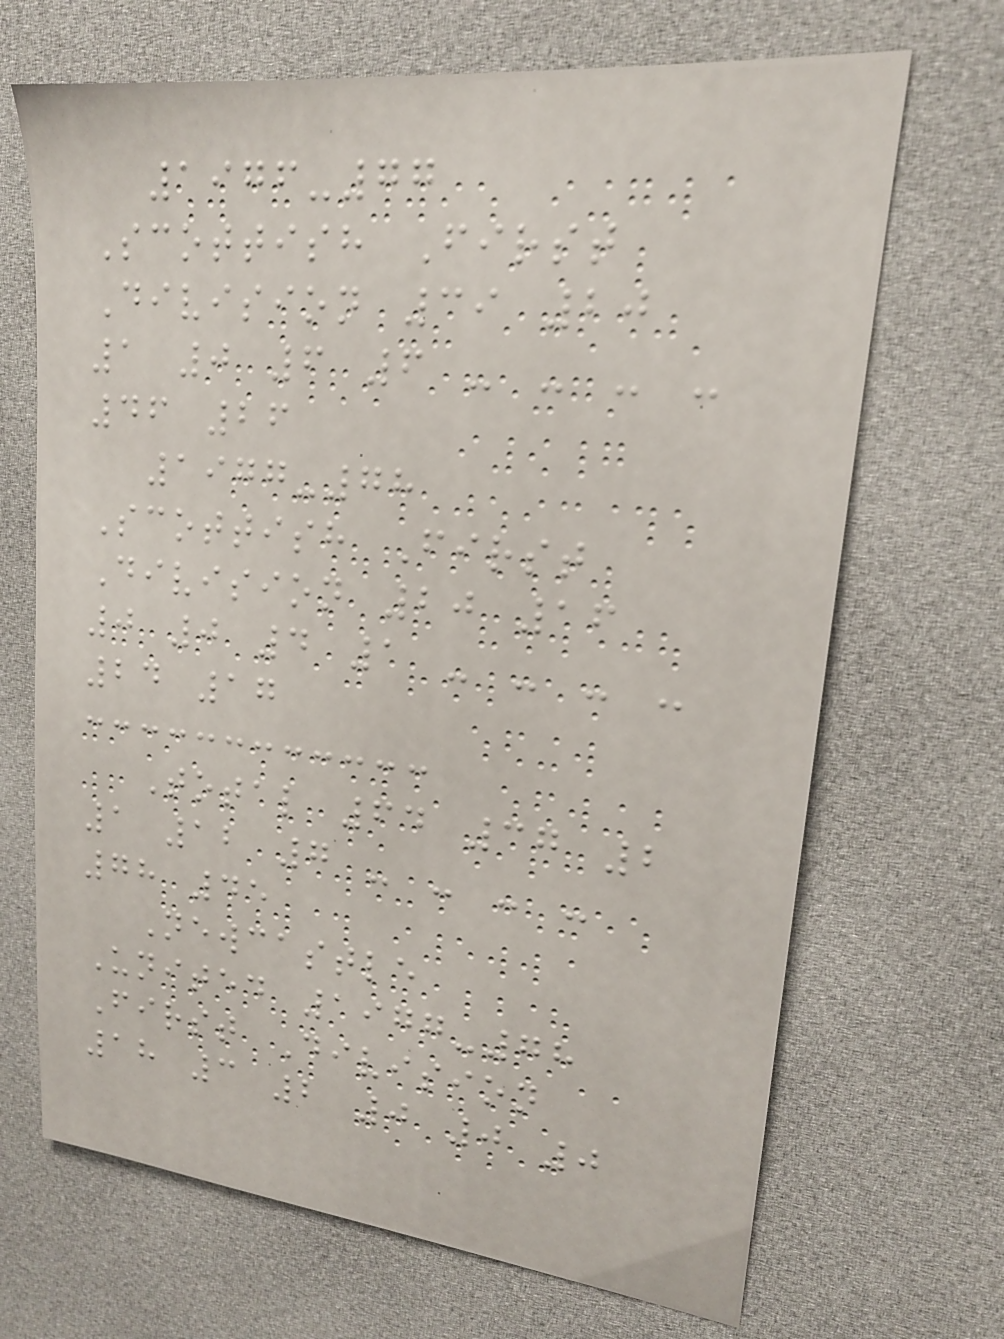1976-77
Scottish First
Division 39 20
1 0 6 6 - - - -
46 26
1977-78
Scottish First
Division 20 16
0 0 4 1 - - - -
24 17
Total 64 37 2
1 12 7 - - - -
78 45
Newcastle
United 1977-78
First Division
18 3 2 0 0 0
